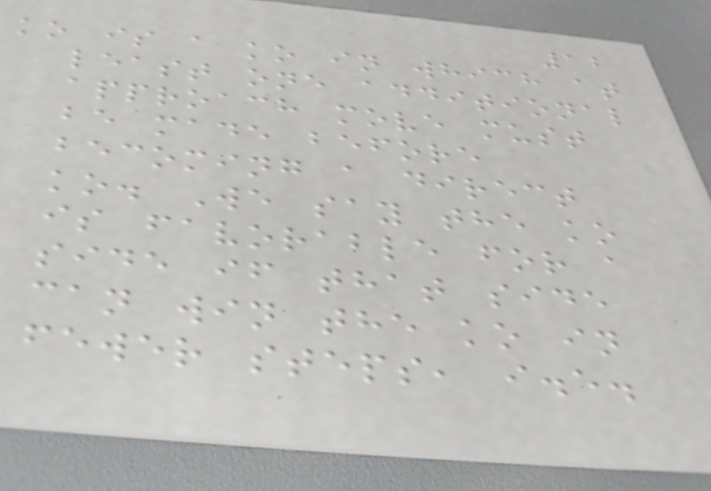12
ko is a ko in which at
least one additional
approach move must
be made before
becoming a direct
ko. We say the ko
is favorable for a
side if that side
can win the ko in
fewer steps, i.e.
